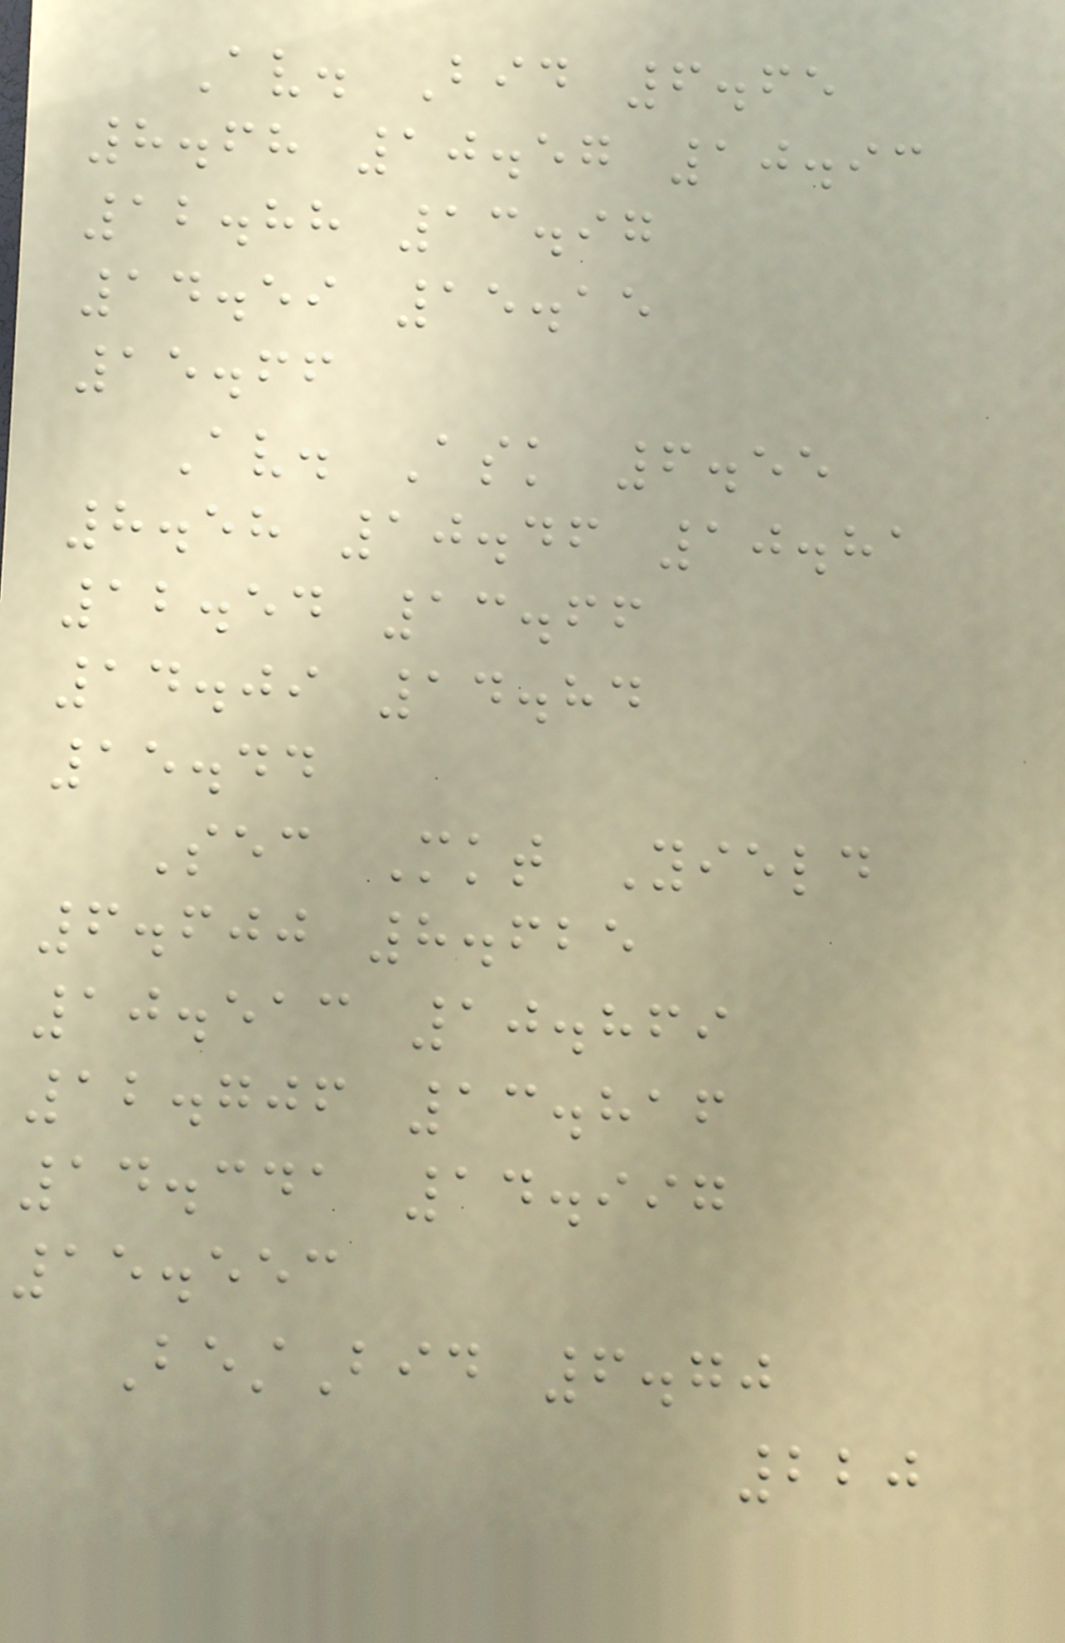Av. Bid 6.65
8.68 10.57 10.93
12.88 13.97
14.59 15.15
15.66
Av. Ask 6.55
8.58 10.46 10.81
12.54 13.66
14.09 14.84
15.44
Sec Mkt Yield
6.600 8.625
10.513 10.869
12.706 13.816
14.341 14.997
15.553
BestBid 6.70
220
